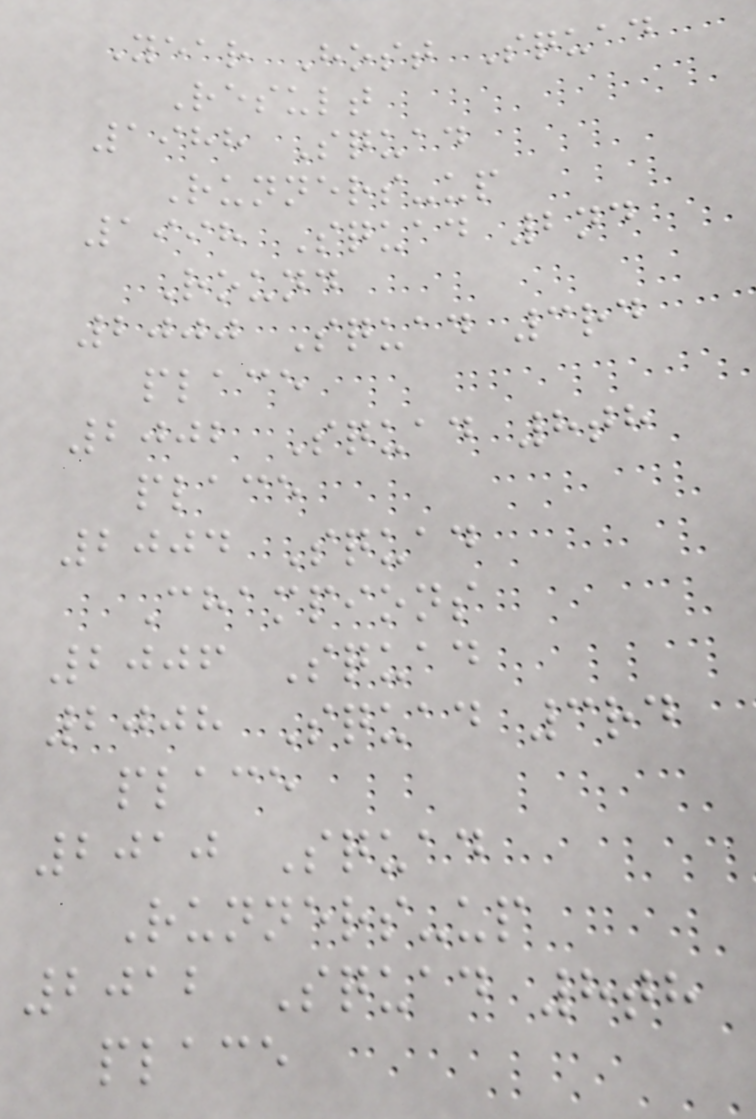Year Host Squad
Result
1988 Squad
Runners-up
1998 Squad 2nd
Round
2000 Squad 3rd
place
2002 Squad 8th
place
2004 Squad
Champions
2006 Squad
2008 Squad 3rd
place
2010 Squad
Runners-up
2012 Squad 8th
place
